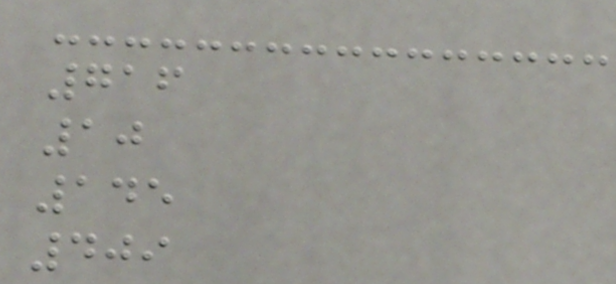716
10
145
409
